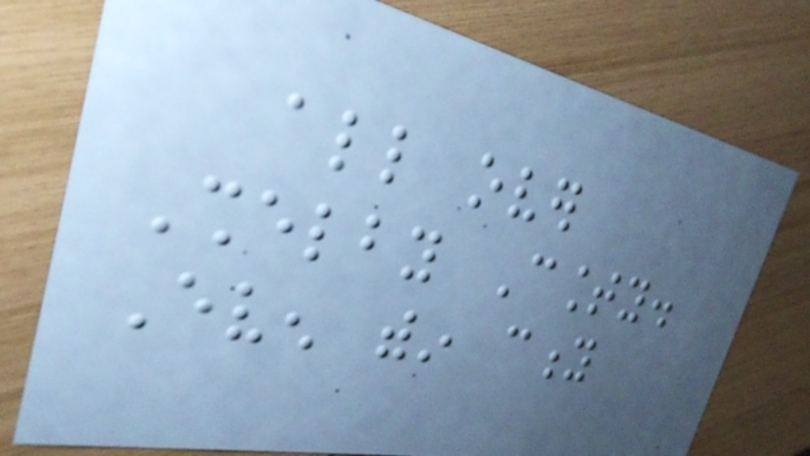all over
Shelby County.
Even within city
